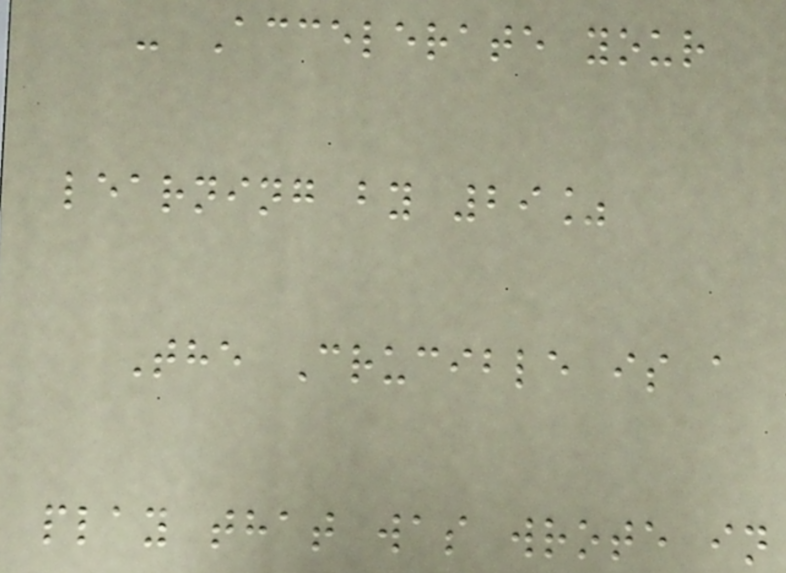- Accelerate your
learning by 29%
The Crucible is a
play that was wrote in
